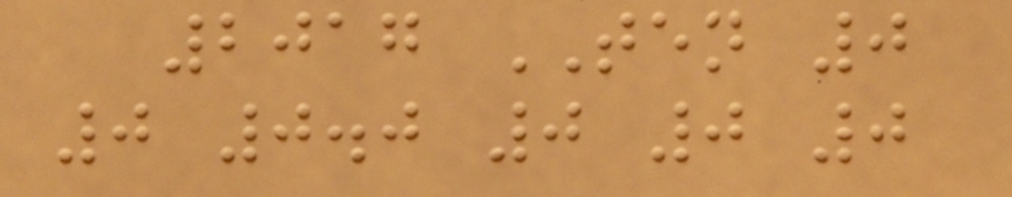2017 TEN 0
0 0.0 0 0 0
